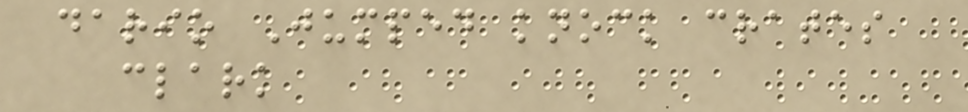dario Jumped knock crates
clark
